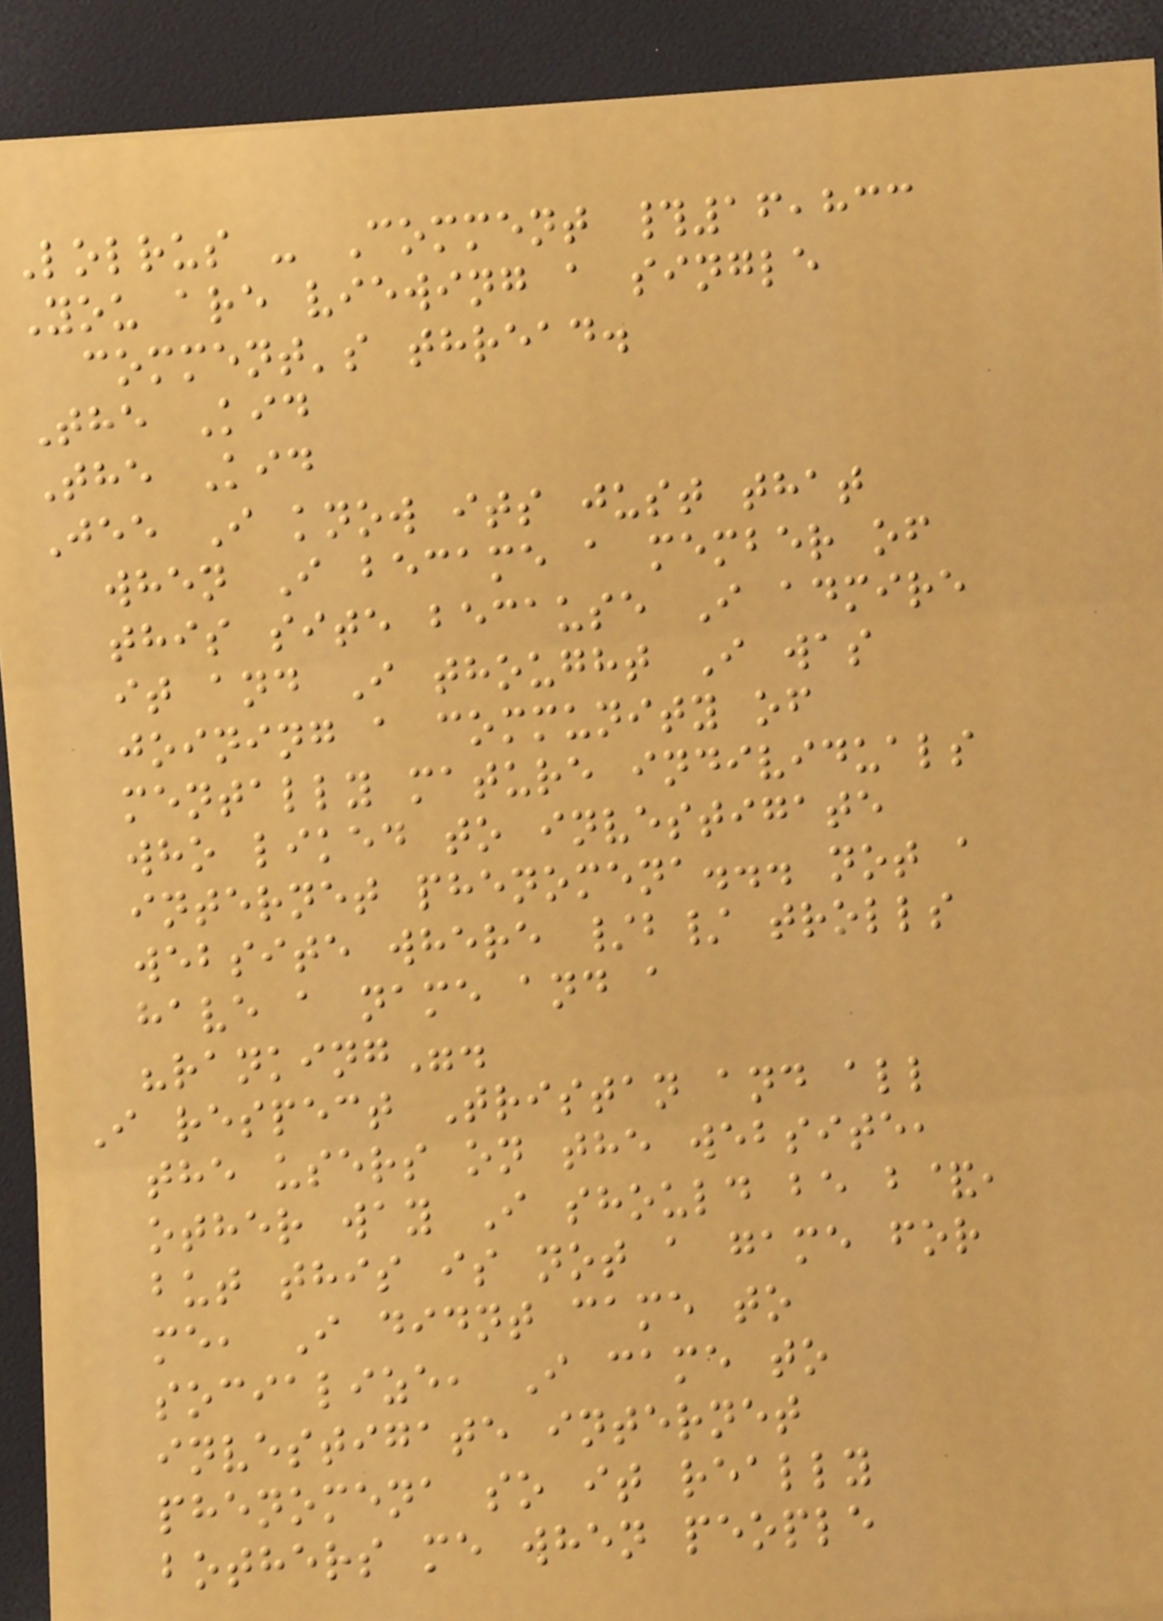Lolrus - Comment #16,833
You are viewing a single
comment's thread.
The Kid
The Kid
Jee I know its just that
when I became a member of
this site because I admire
it and I thought I was
joining a community of
mentally mature individuals
who liked to investigate
internet phenomena... not a
website where /b/ trolls
have a name and a
"ranking".
I respect Tristan and all
the users on the website,
other way I should be b&,
but this is not a game for
me, I didnt came to
socialize, I came to
investigate internet
phenomena so it really
bothers me when people
